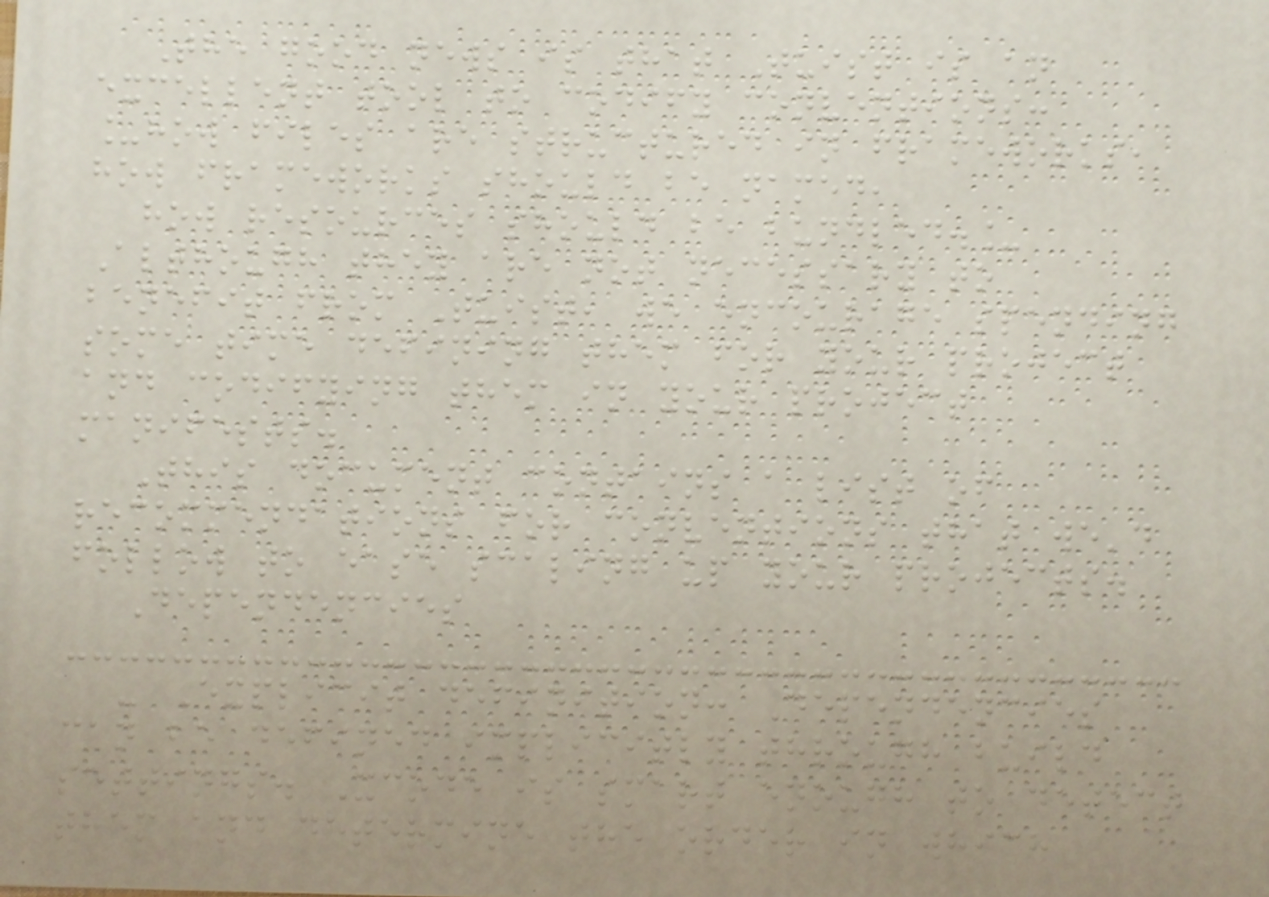The good news is that Tuist is an
excellent tool to codify conventions:
_how files are structured in frameworks,
how frameworks should be named,
how resources should be bundled._
Although they are not necessary to
benefit from Tuist, we encourage spending
some time defining them for your project
and codifying them in your project
manifests.
This document contains a list of
recommendations for conventions that we'd
follow to ease scaling up your projects.
Dependencies
- Explicit definition: Dependencies
can be defined implicitly through build
settings. Xcode is smart enough to detect
them and determine the order in which
